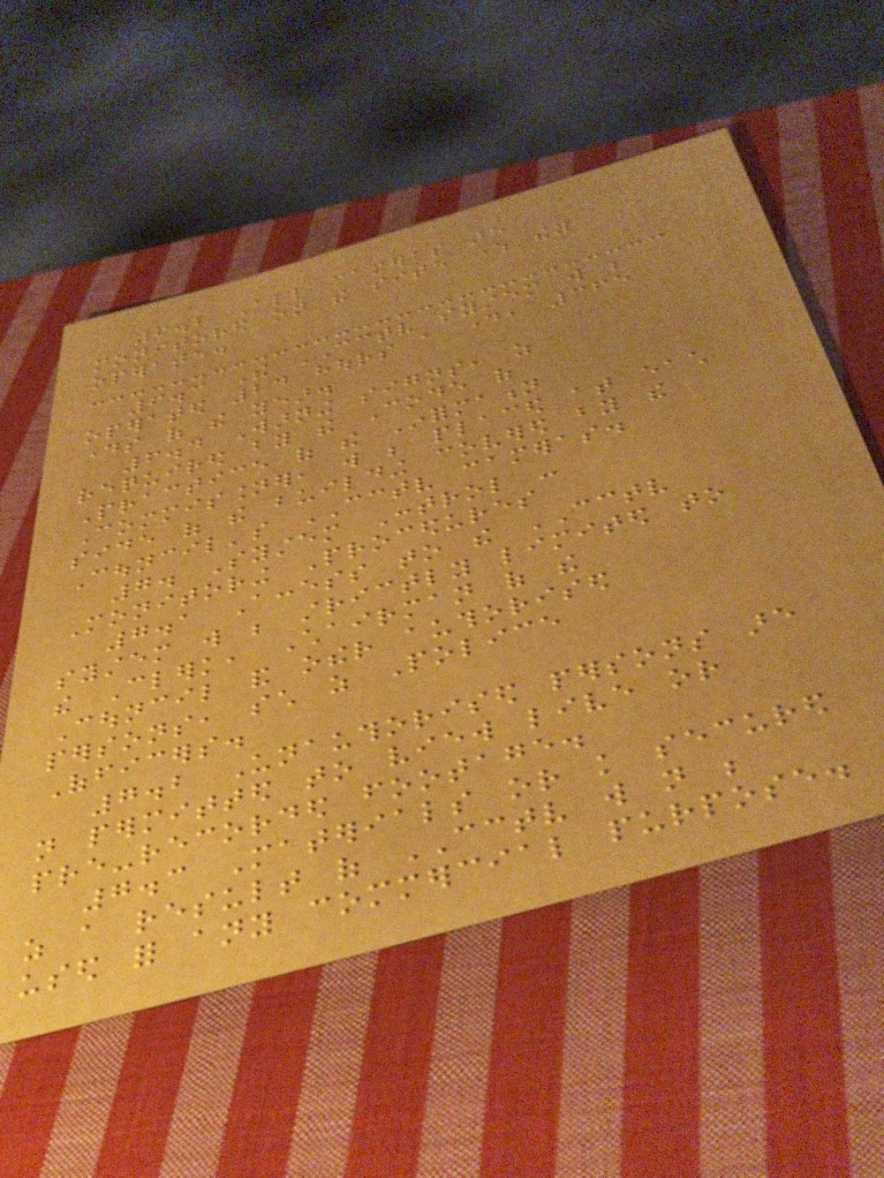6.2 All cameras are
monitored on the site where they
operate.
6.3 The CCTV system will be
operated 24 hours a day, 365
days of the year.
6.4 Warning signs, as
required by the Code of
Practice of the Information
Commissioner, will be placed at each
side of the building covered by the
Council's CCTV cameras.
7. System Control -
Monitoring Procedures
7.1 Access to the CCTV
system will be strictly limited to
the Clerk, Chairman of the
Council and other authorised
persons, such as Police
Officers.
7.2 Unauthorised persons are
not permitted to view live or
pre-recorded footage.
7.3 Materials or knowledge secured
as a result of CCTV will not be
used for any commercial purpose.
